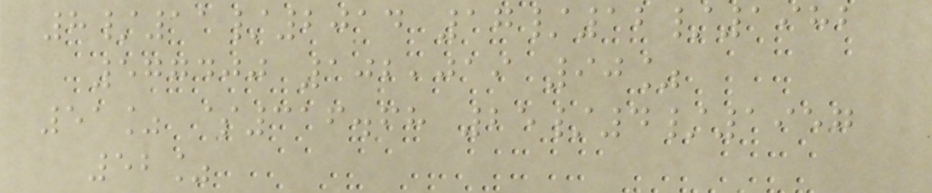8/11/2014 17/12/1982
577400 102,019 90%
51% $316.68 25/4/1957
52%
